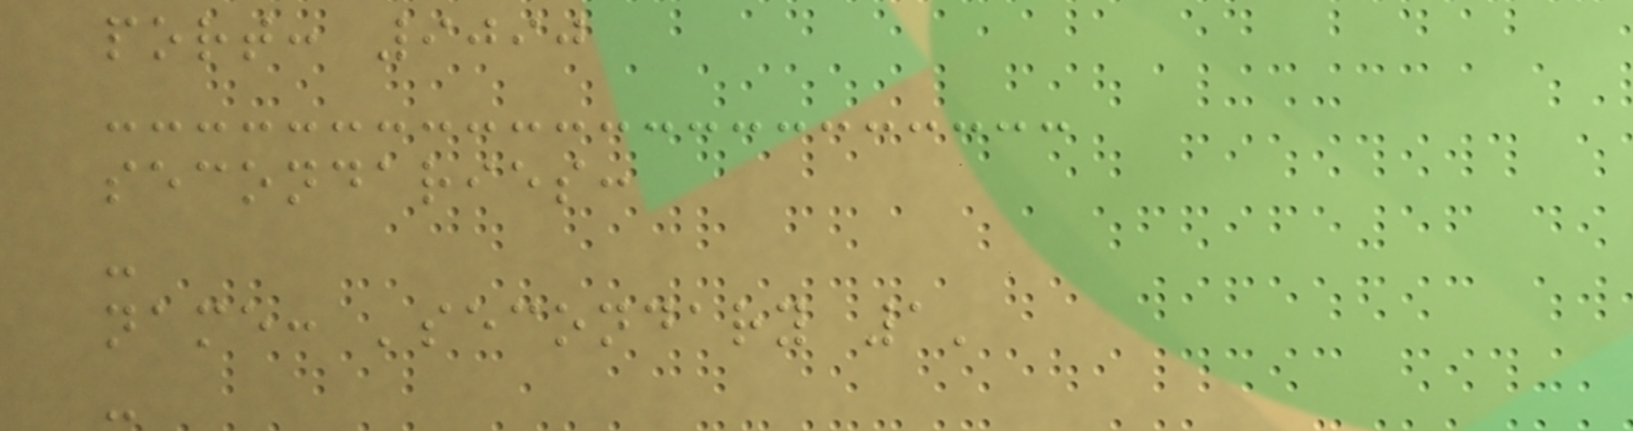port: 9090
secondaries:
-
name: 'secondary 1'
-
